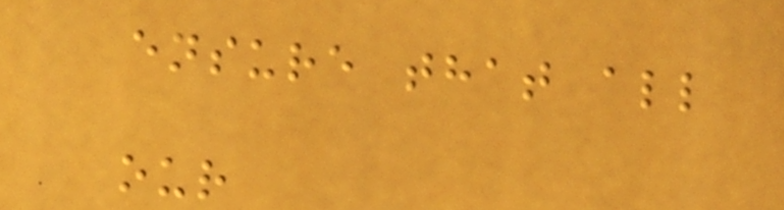ensure that all
our
